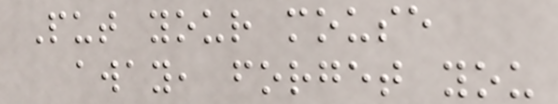Put your mouse
away, forget you
